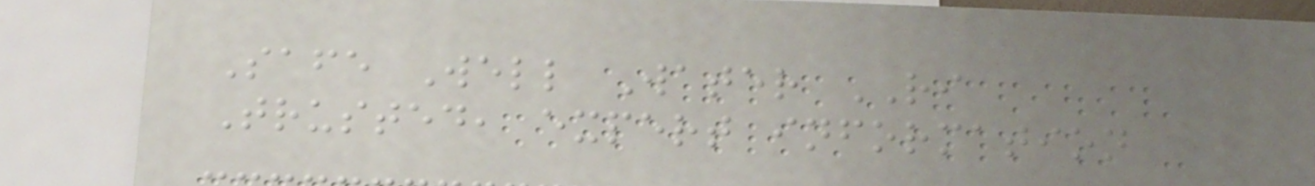Safe Well Water RI
Trusted, expert information
